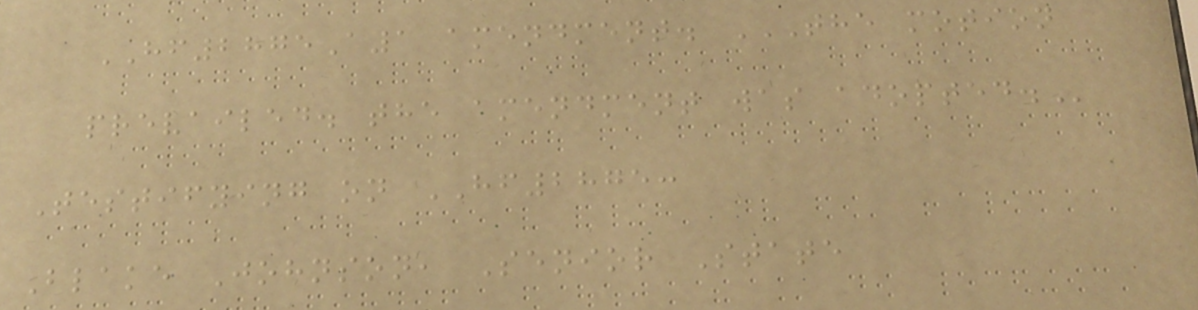HF2875A1 amendment. THE MOTION
PREVAILED. THE AMENDMENT WAS ADOPTED.
Testifying on HF2875:
Blake Johnson, Senior State
